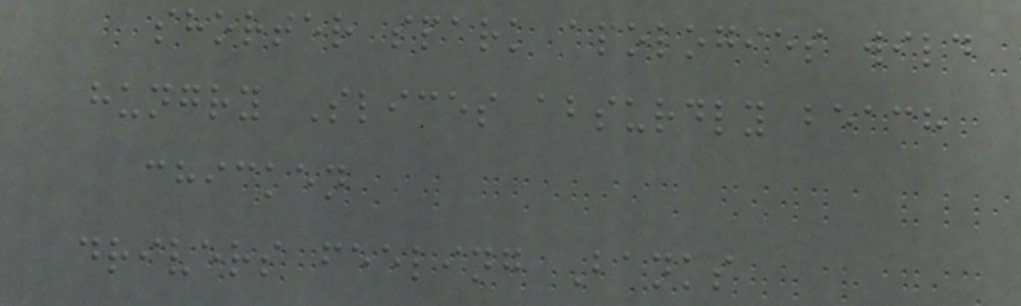shorter spark apologies wild
hungry Slices absurdly beach
chicken
drivers feeling Banks
